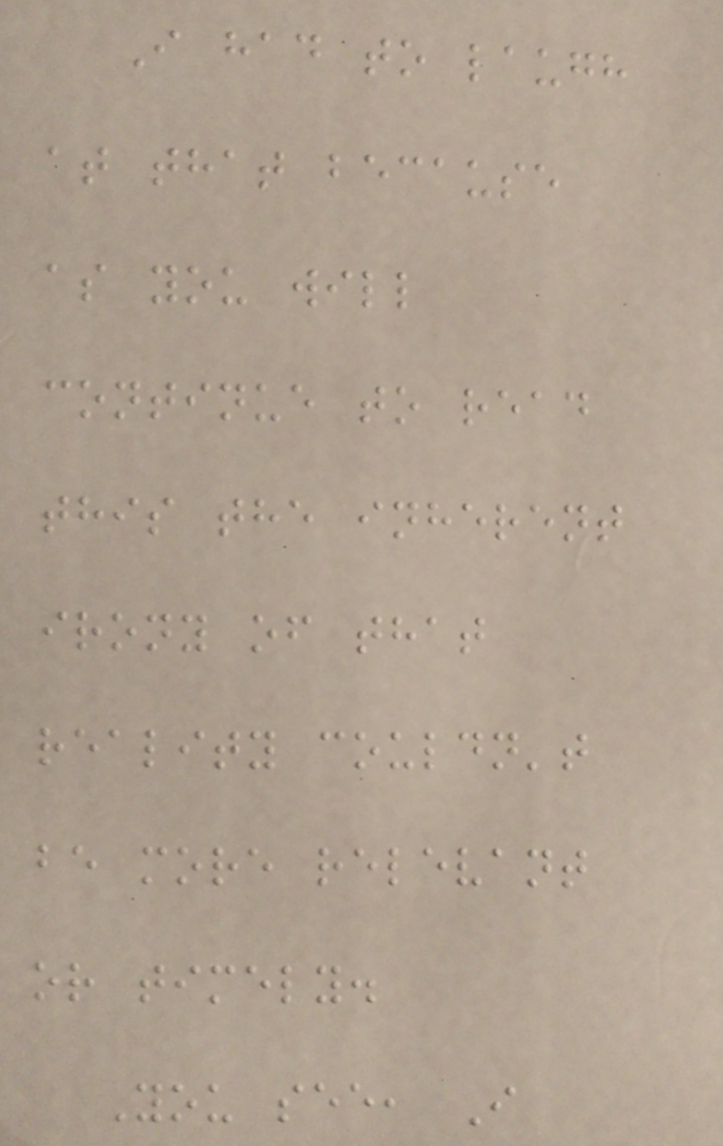I had to laugh
at that because
as you will
continue to read
this the inherent
irony of that
reality couldn't
be more relevant
or timely.
You see, I
